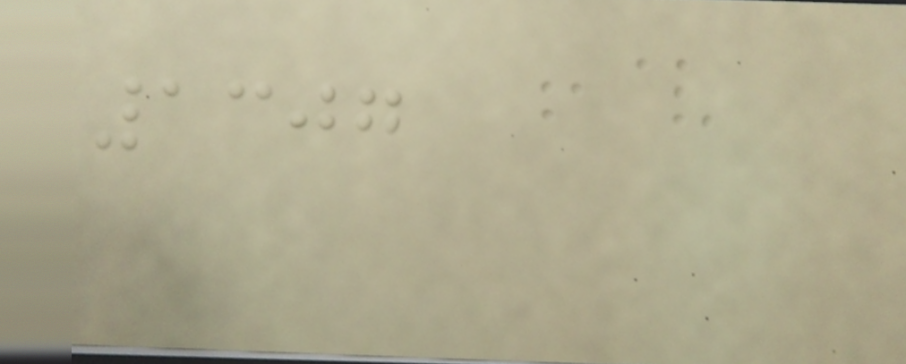1307
